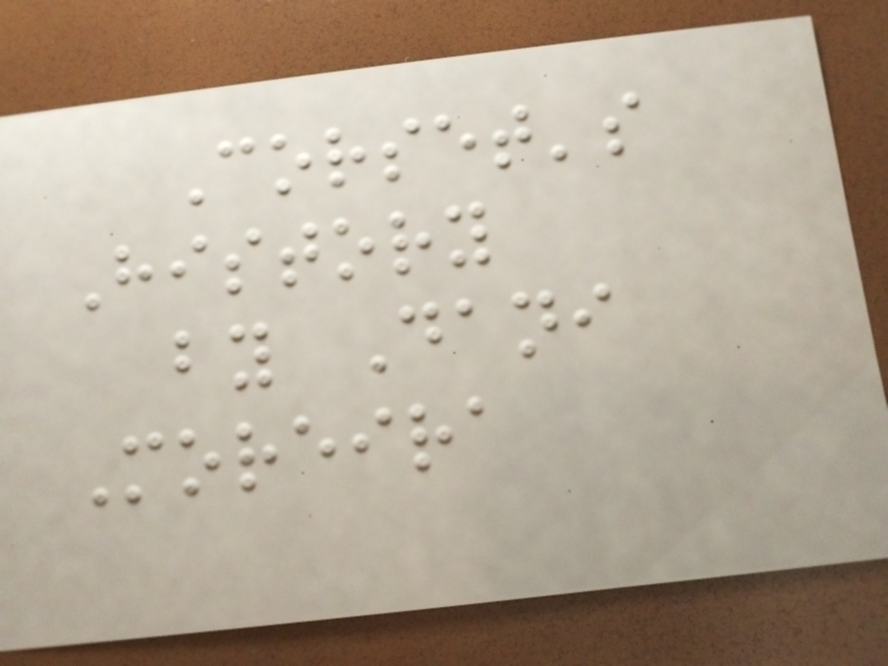Corset's
History
by Dani
Moreira
